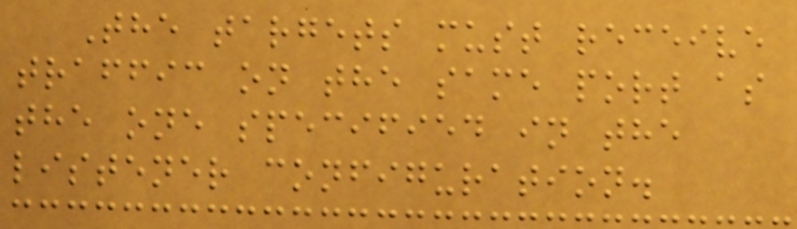The targets must receive
traffic on the same port as
the one specified in the
listener configuration.
